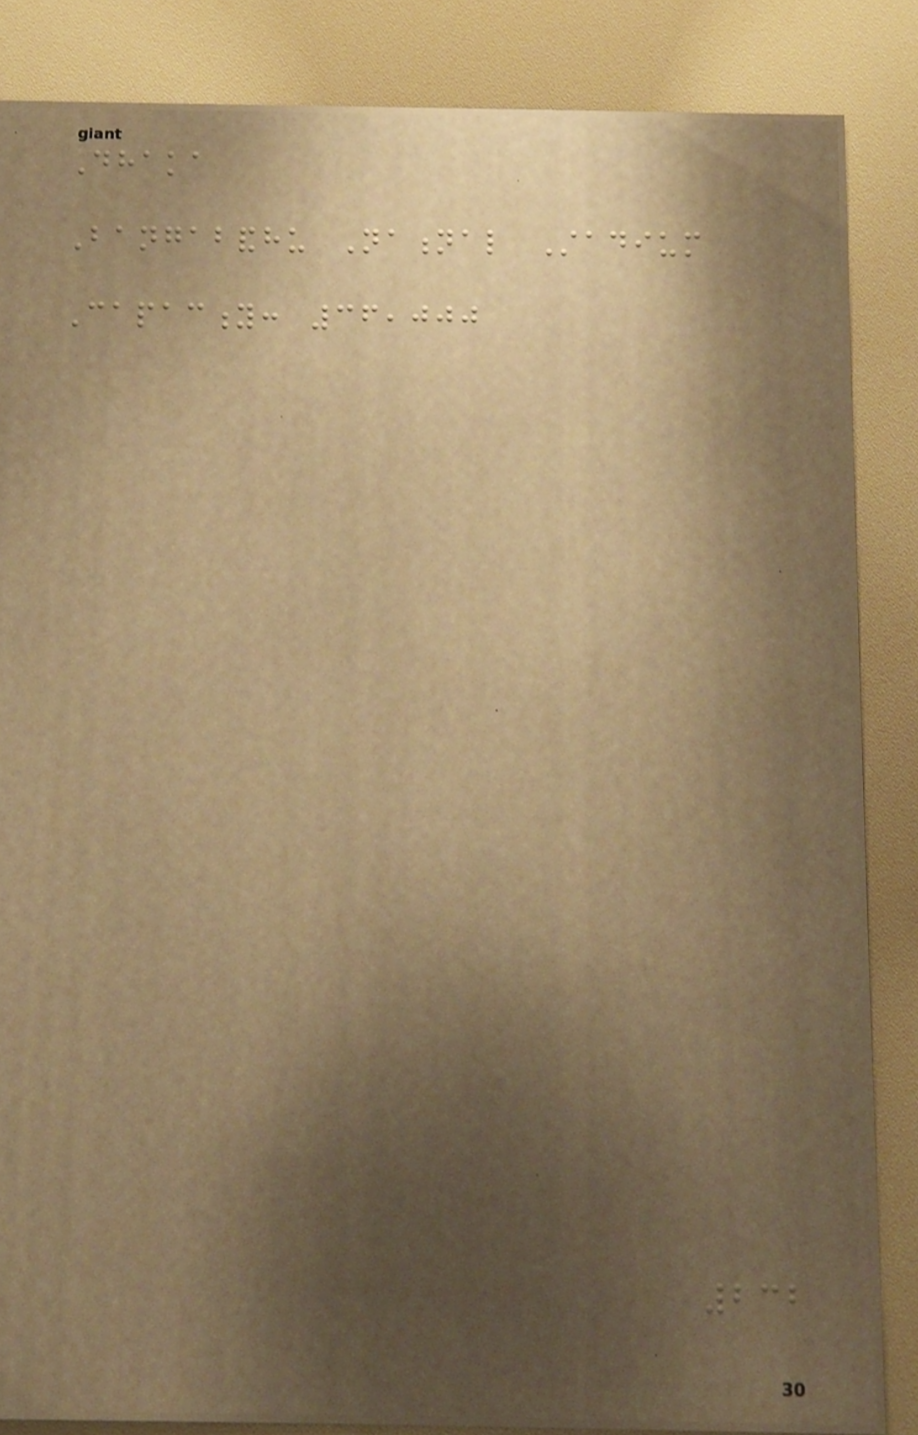Dhaka
Bangabandhu National Stadium
Capacity: 36,000
232
